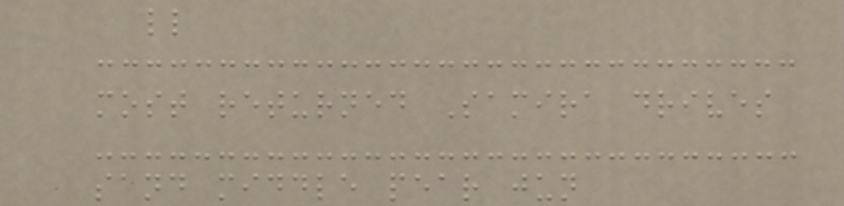ll
most returned Samira drives
sand middle pear jun
